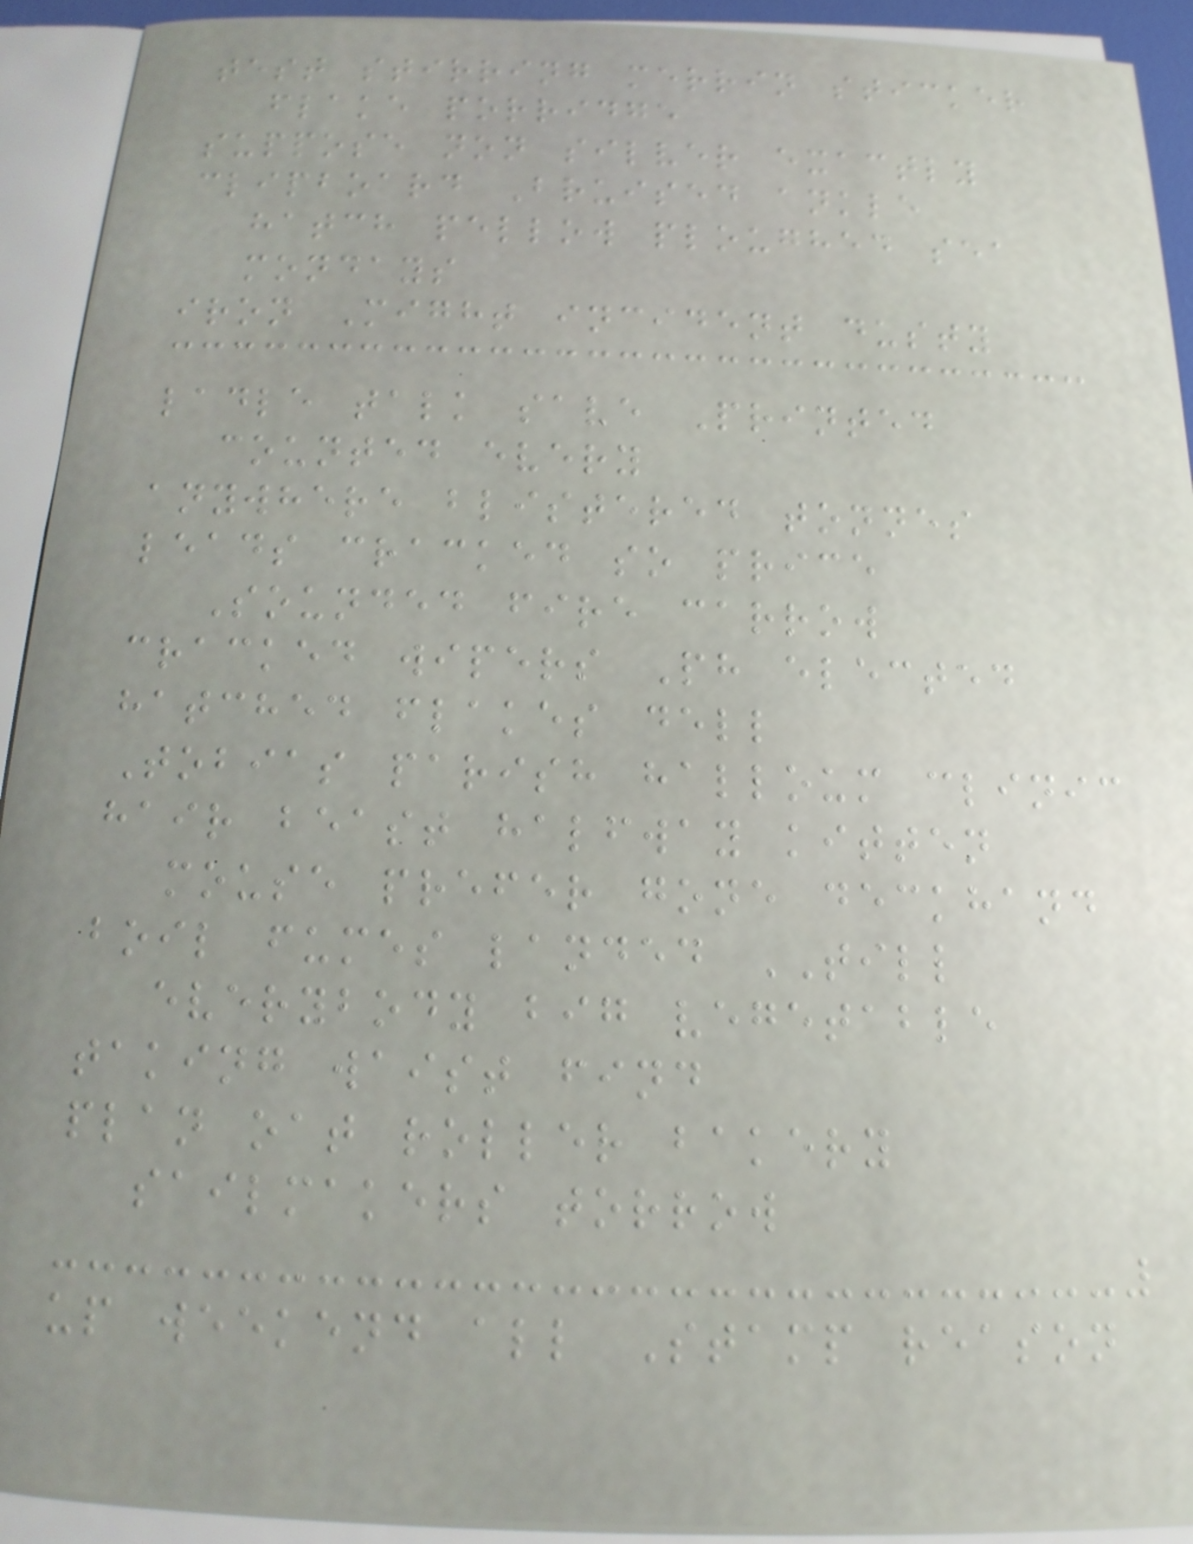test stirring merrin sticker
flake porridge
suppose non silver exactly
clipboard Bruised ankle
hatch pellow ploughed sea
mondays
iron Might incident dusty
ladle talk save Printed
counted every
anywhere blistered tonnes
leads cracked so price
Sounded fire carrow
cracked wipers Ph elected
hatched flakes dell
Tobias parish halloum clinic
hair beast halfway kitten
mouse prefer gone deckhand
boil fumes landed TILL
everybody big vegetable
taking waist find
plan oat roller bakery
sailmakers torrow
up weekend all Stamp reason
